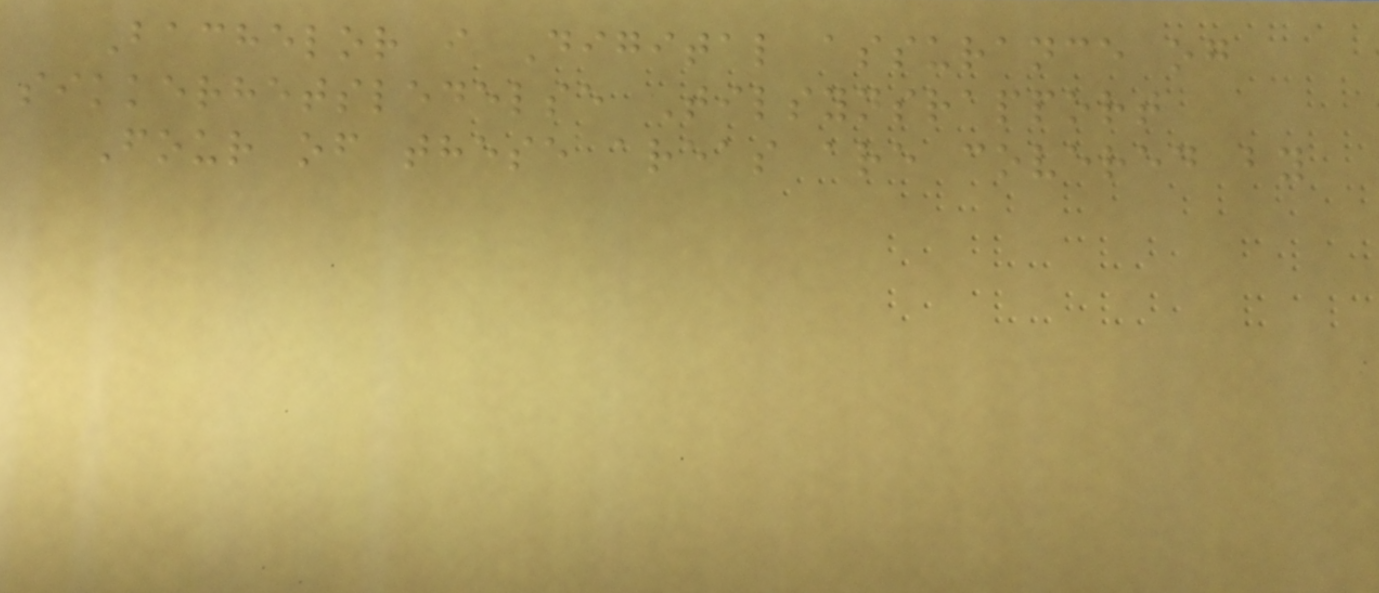Bachelor i Digital assurance og
sikkerhetsledelse Tilsynsrapport
Four of these areas are covered by
